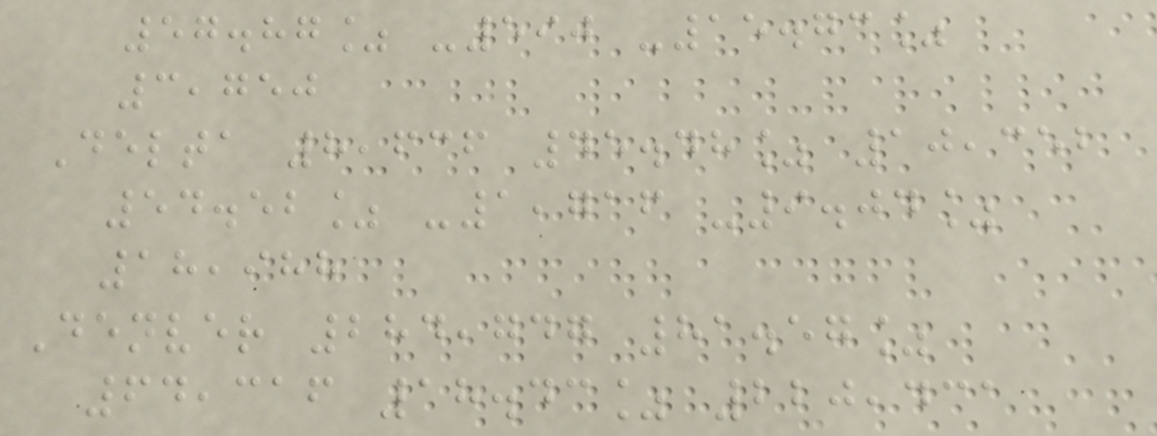57.87% -590 -15.73%
3,750
Delta 8,636 45.48% 10,352
54.52% -1,716 -9.04%
18,988
Denver 284,747 81.57%
64,316 18.43% 220,431
